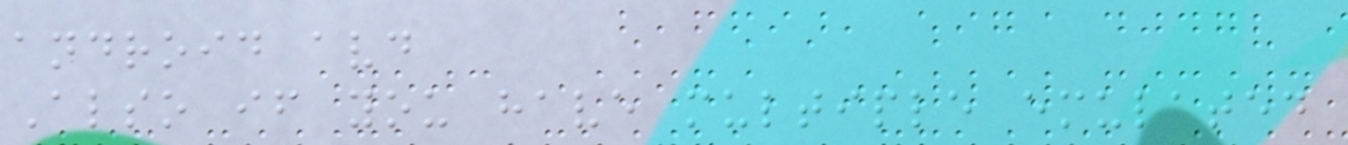android avd
Also if you have multiple emulated
